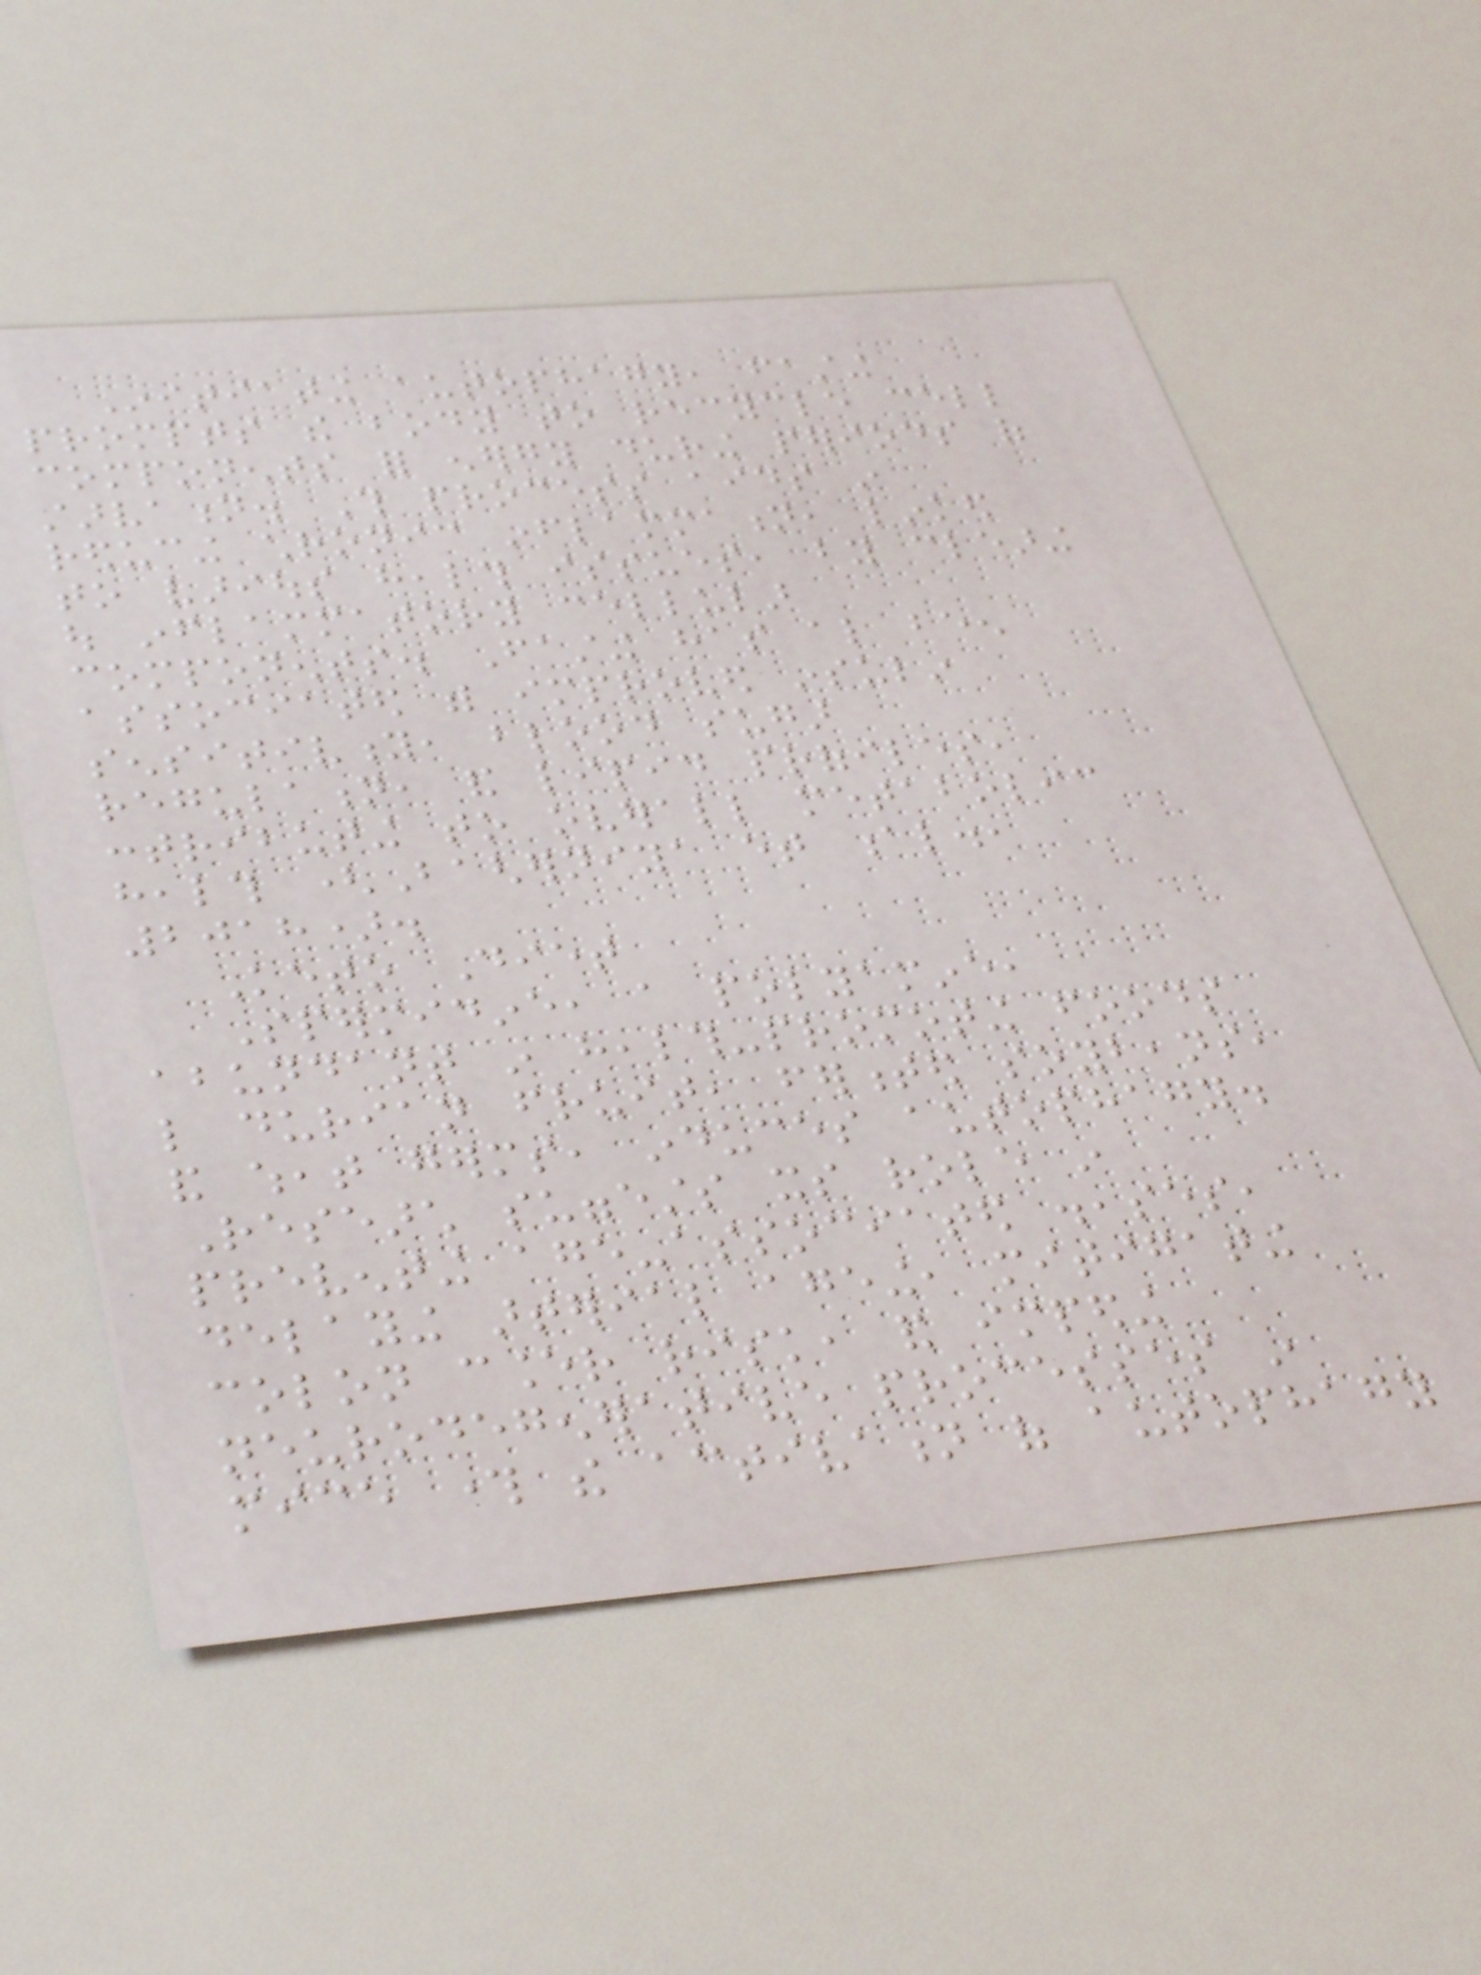Initiating autophagy, fasting
prompts the body to recycle cell
components for energy during periods of
starvation. This process aids in
reducing chronic inflammation, linked
to various health issues, by clearing
out inflammatory cellular
components. Fasting has also been
associated with improved insulin
sensitivity, blood sugar
regulation, and lipid profiles,
contributing to overall metabolic
health (Bagherniya et al.,
2018).
Keto Diet
Spermidine, a polyamine,
abundant in health-promoting foods
like durian fruit, fermented soybeans,
and wheat germs, induces autophagy.
Research suggests its role in
preventing age-associated diseases,
delaying arterial ageing, mitigating
colon cancer risk, and impeding
neurodegenerative processes in
mice through the activation of autophagy
